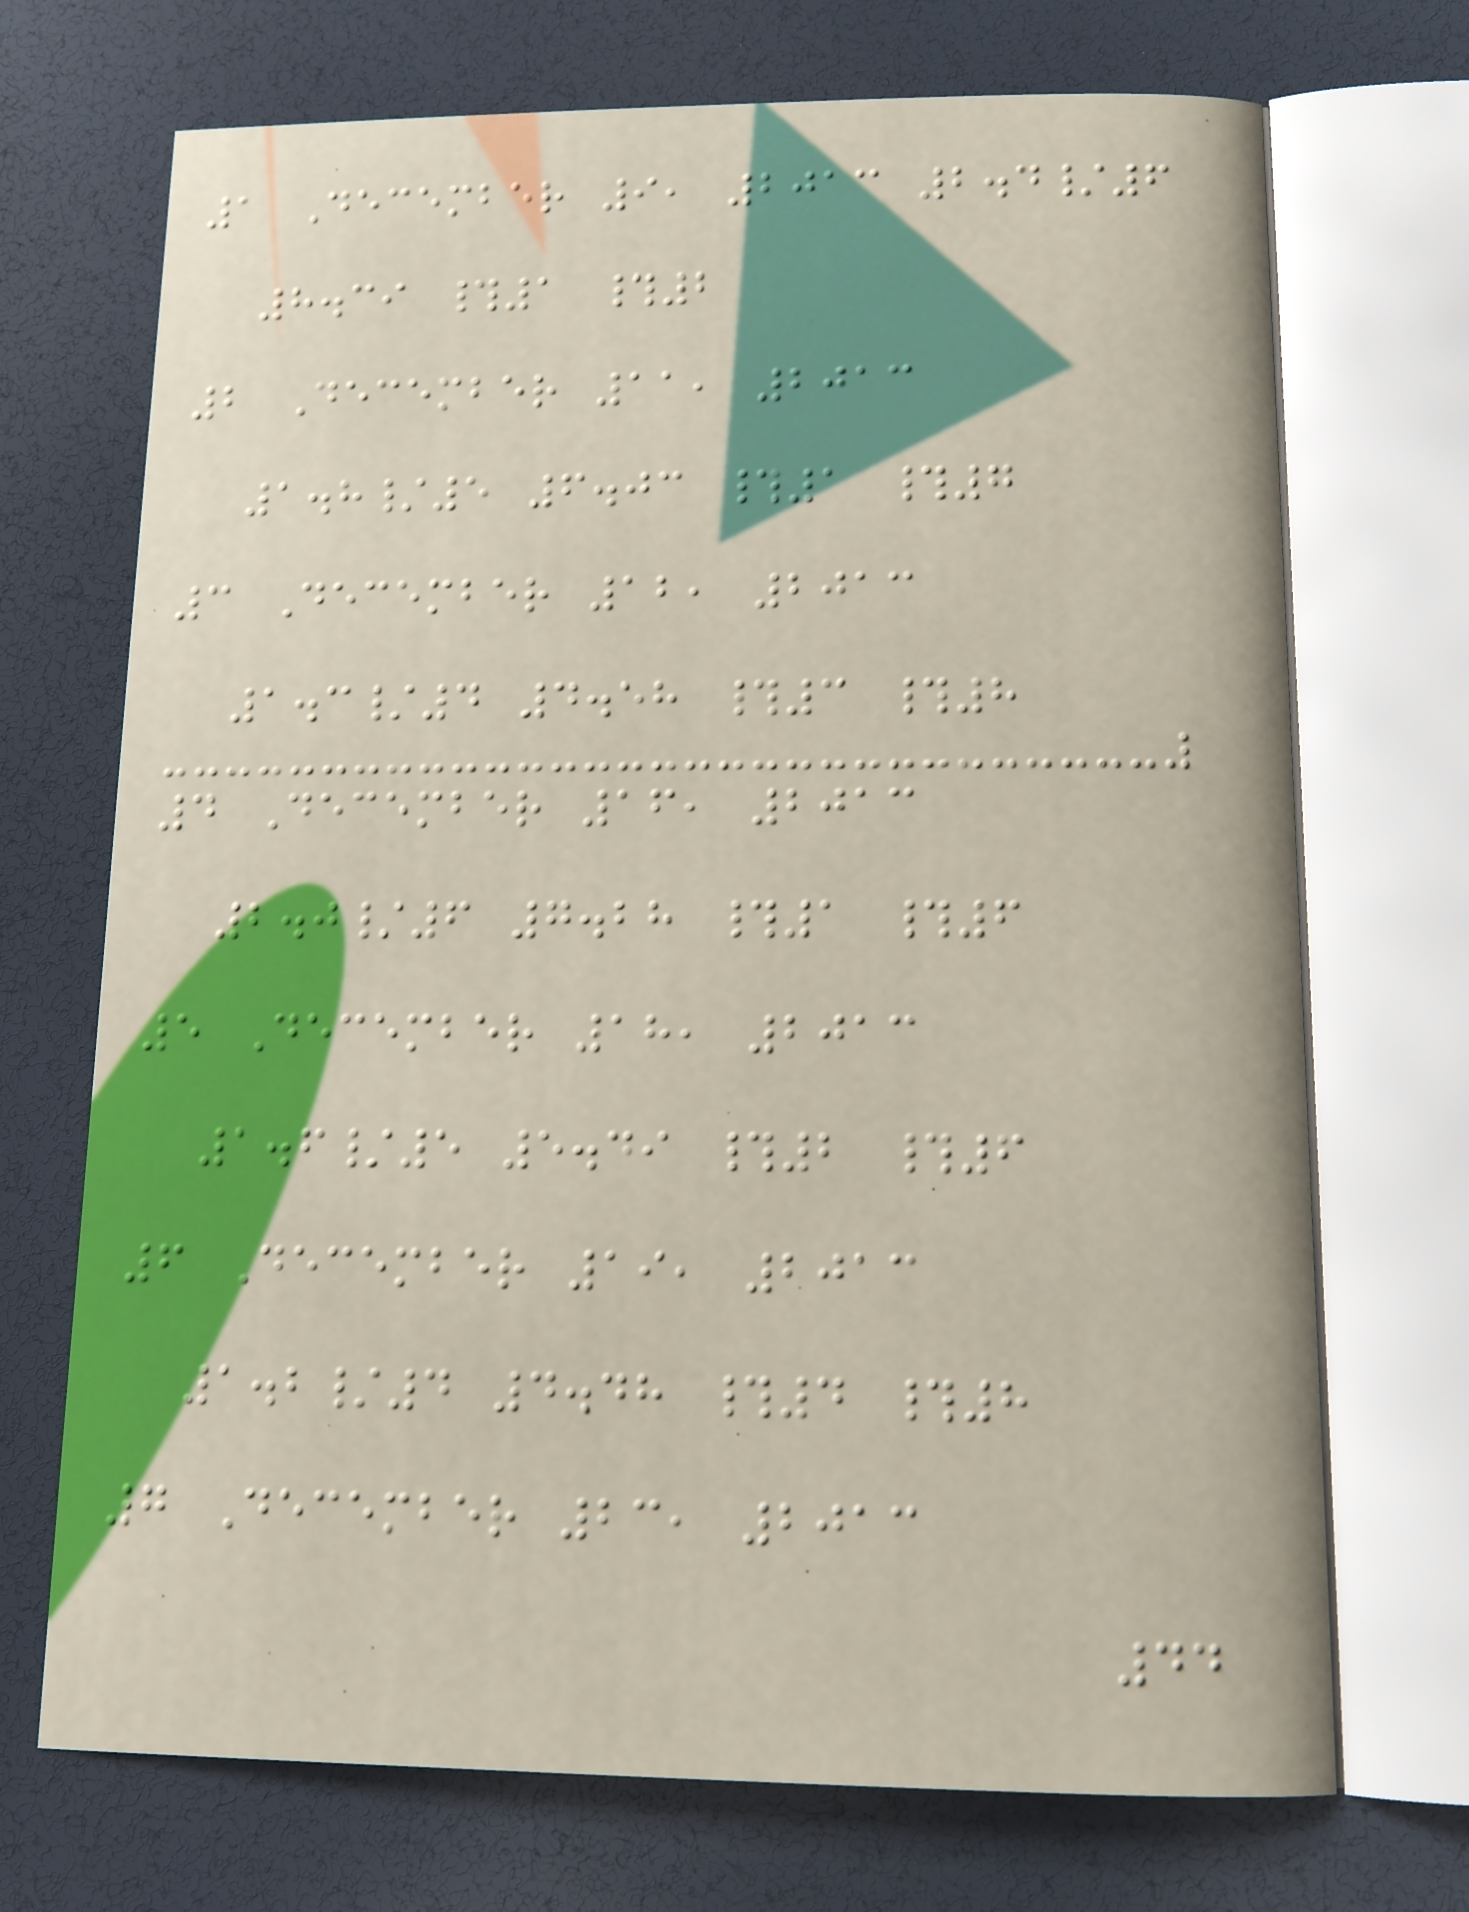1 December 9, 2013 2.4/6
8.39 #1 #2
2 December 11, 2013
1.8/5 6.03 #1 #7
3 December 12, 2013
1.3/4 4.58 #3 #8
4 December 16, 2013
2.0/6 7.28 #1 #6
5 December 18, 2013
1.6/5 5.49 #2 #6
6 December 19, 2013
1.2/4 4.48 #4 #8
7 December 23, 2013
44
